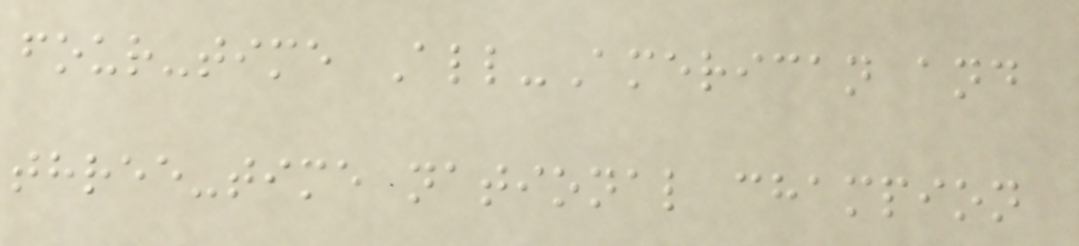four-time All-American and
three-time national champion
